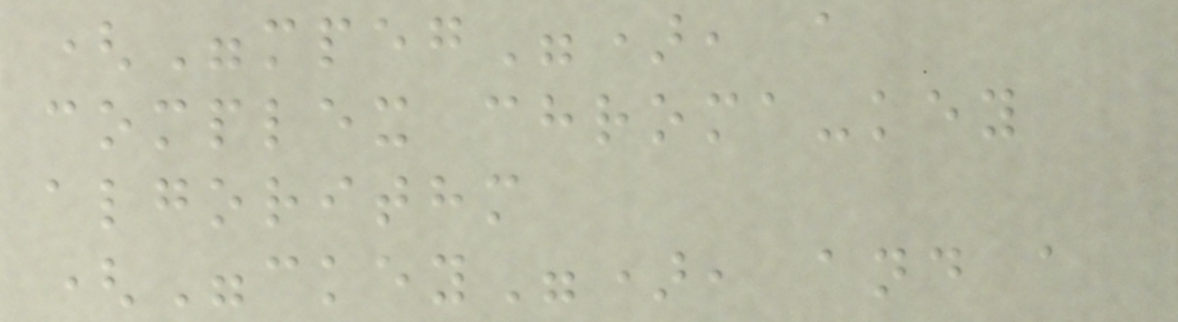("mpeg"), a
complex chroma-key
algorithm
("ckey"), and a
